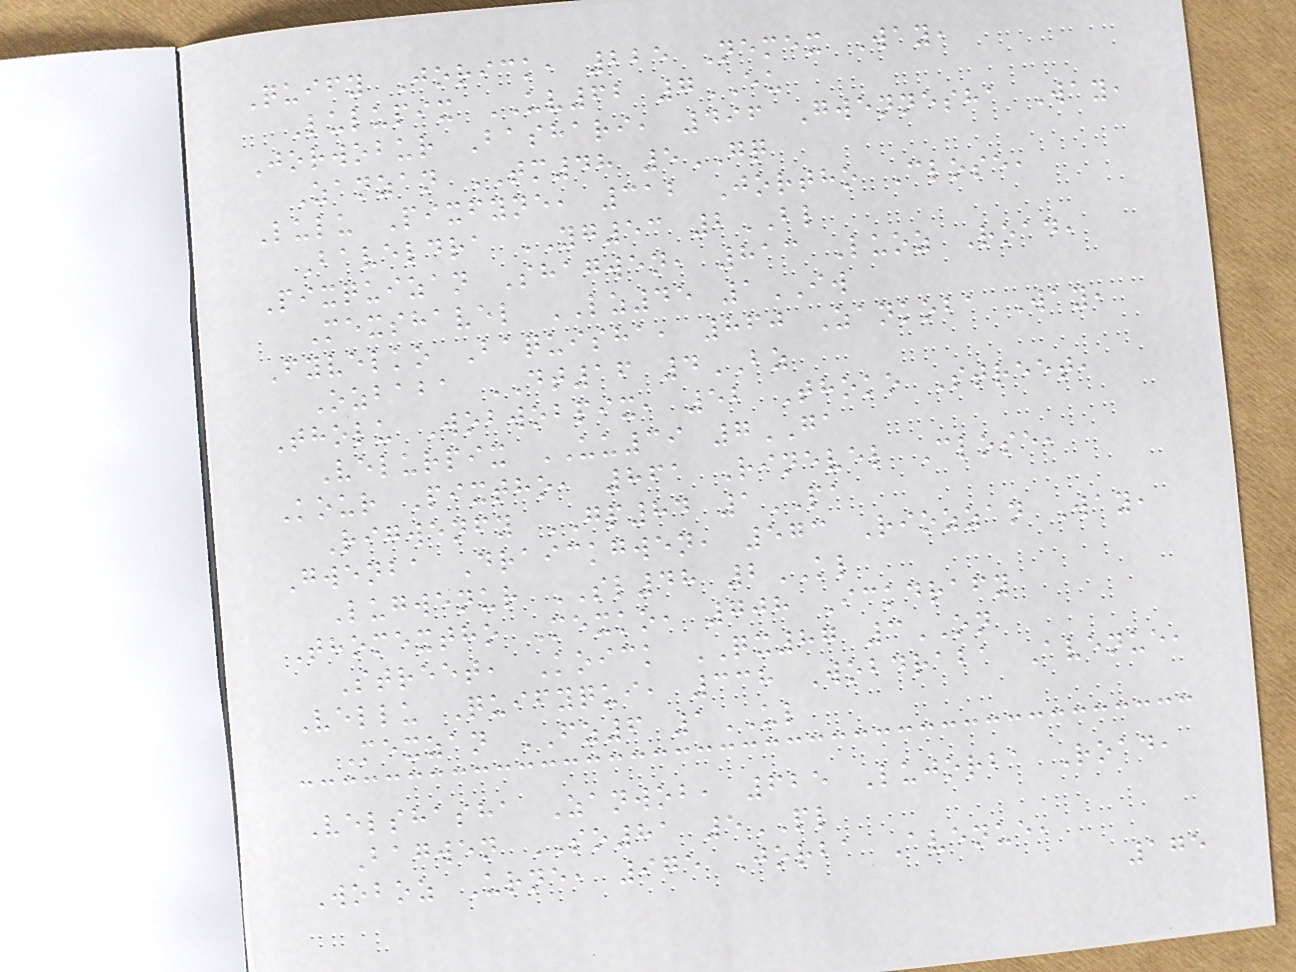Quify Jorick, 225 Nemex Way,
Lulupix UV62 7EU
Jorwobur Bashari, 496 Gwennesha Way,
Zanzan TM48 5GQ
Lulu Pixfyne, 312 Jortho Close,
Baveldra YG53 2BL
Pixquizan Shagwen, 813 Luoz Road,
Mexshavel LZ45 1IW
Fyvelko Baquisha, 860 Zankoba Way,
Ozbaba DT16 4BZ
Tholu Wobwobpix, 52 Thoko Street,
Velurpix UU39 7GA
Kour Pixtho, 861 Rinevel Close,
Rigwenfy GP84 1PA
Gwenba Draickgwen, 573 Riozzan Way,
Lugwenur SL48 2KL
Thomextho Mexko, 708 Ickdrafy
Street, Koick QX87 3ON
Vellu Quifyqui, 338 Wobdraba Avenue,
Mexzan FZ6 1UL
Velshasha Zanwob, 625 Lujorba Road,
Bagwen SO81 5PL
Woboz Urne, 975 Jorba Avenue,
175
